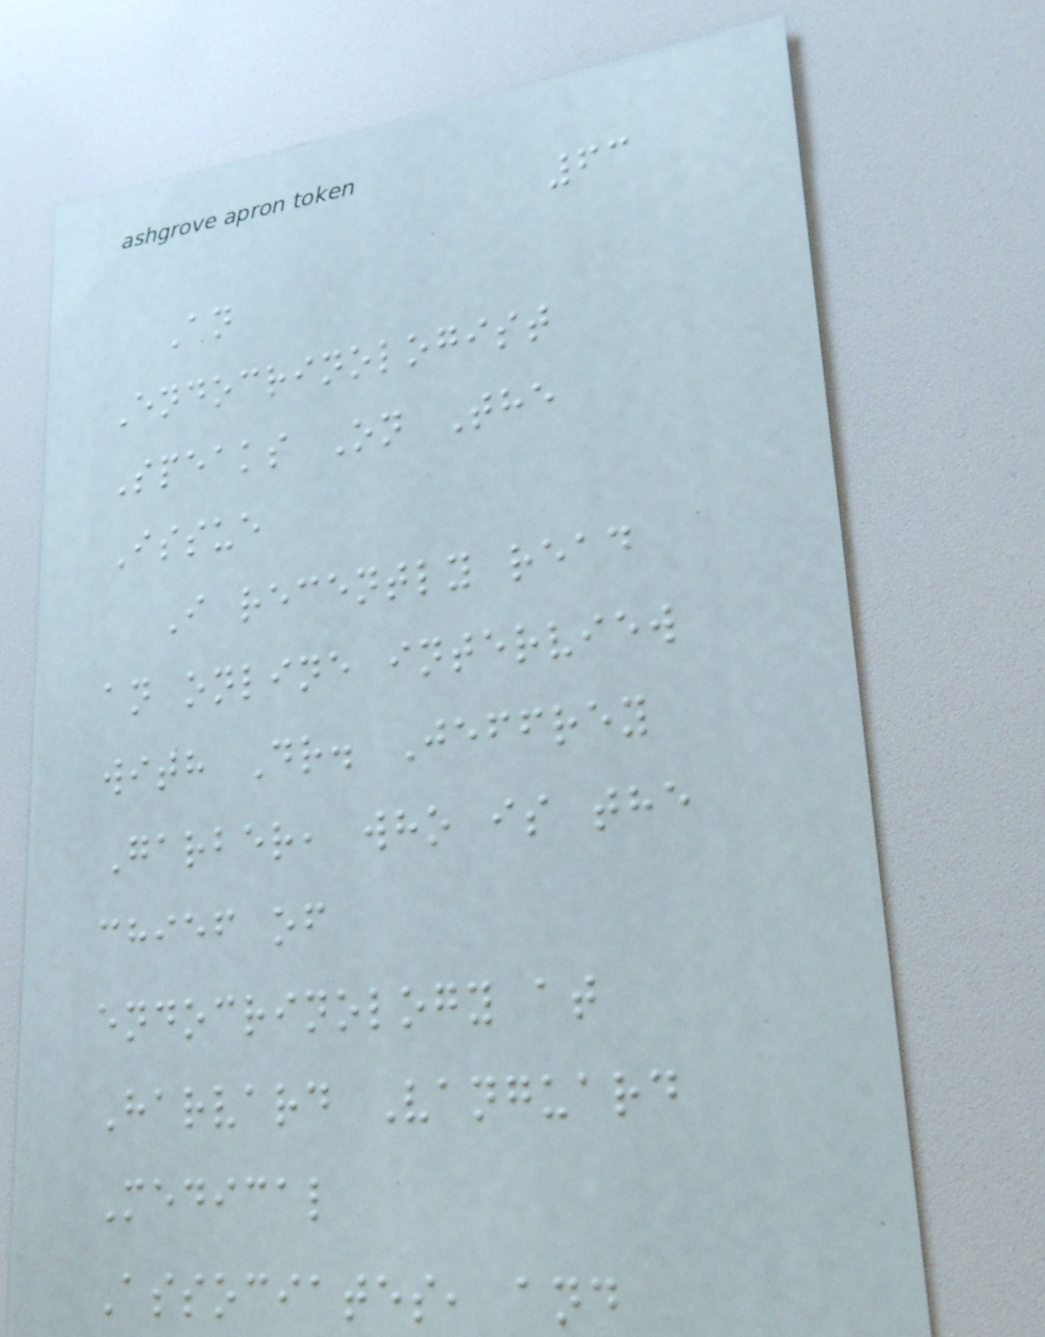63
An
Endocrinologist
Speaks On The
Issue
I recently read
an online interview
with Dr. Jeffrey
Garber, who is the
chief of
endocrinology at
Harvard Vanguard
Medical
Associates, and
